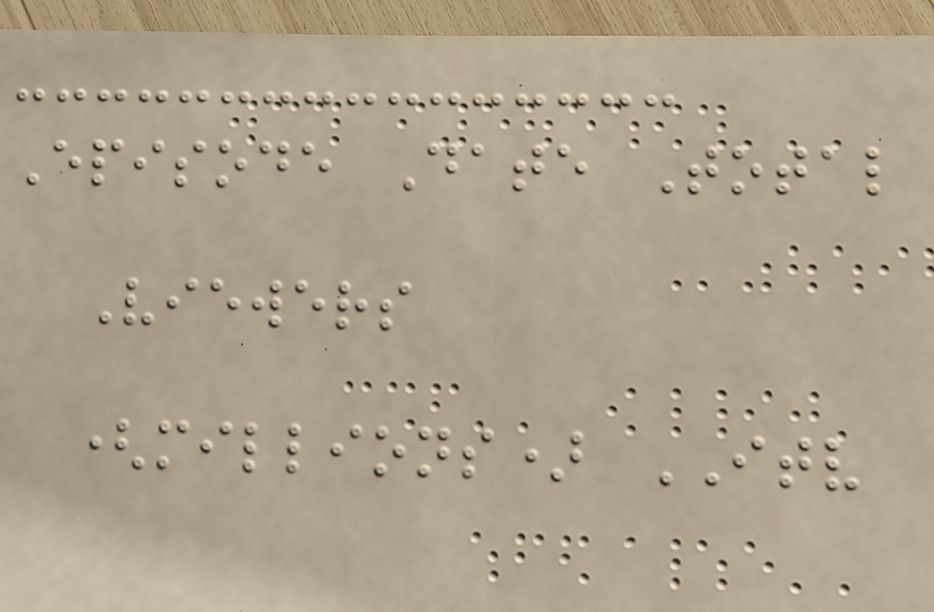Episode Date Total
Viewers
(millions) ITV
